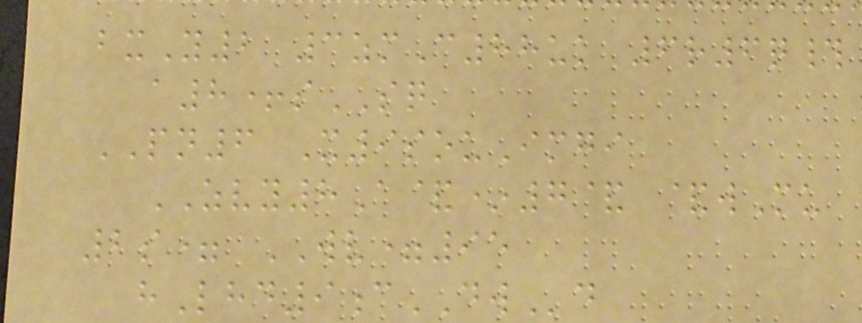bxY2 3zmC88uk 6r6q#
a8+sSQ
PN6 X9souImgi
ZVY8A&*7& &wMu
2s= WV=95
hLhd9cDWd
